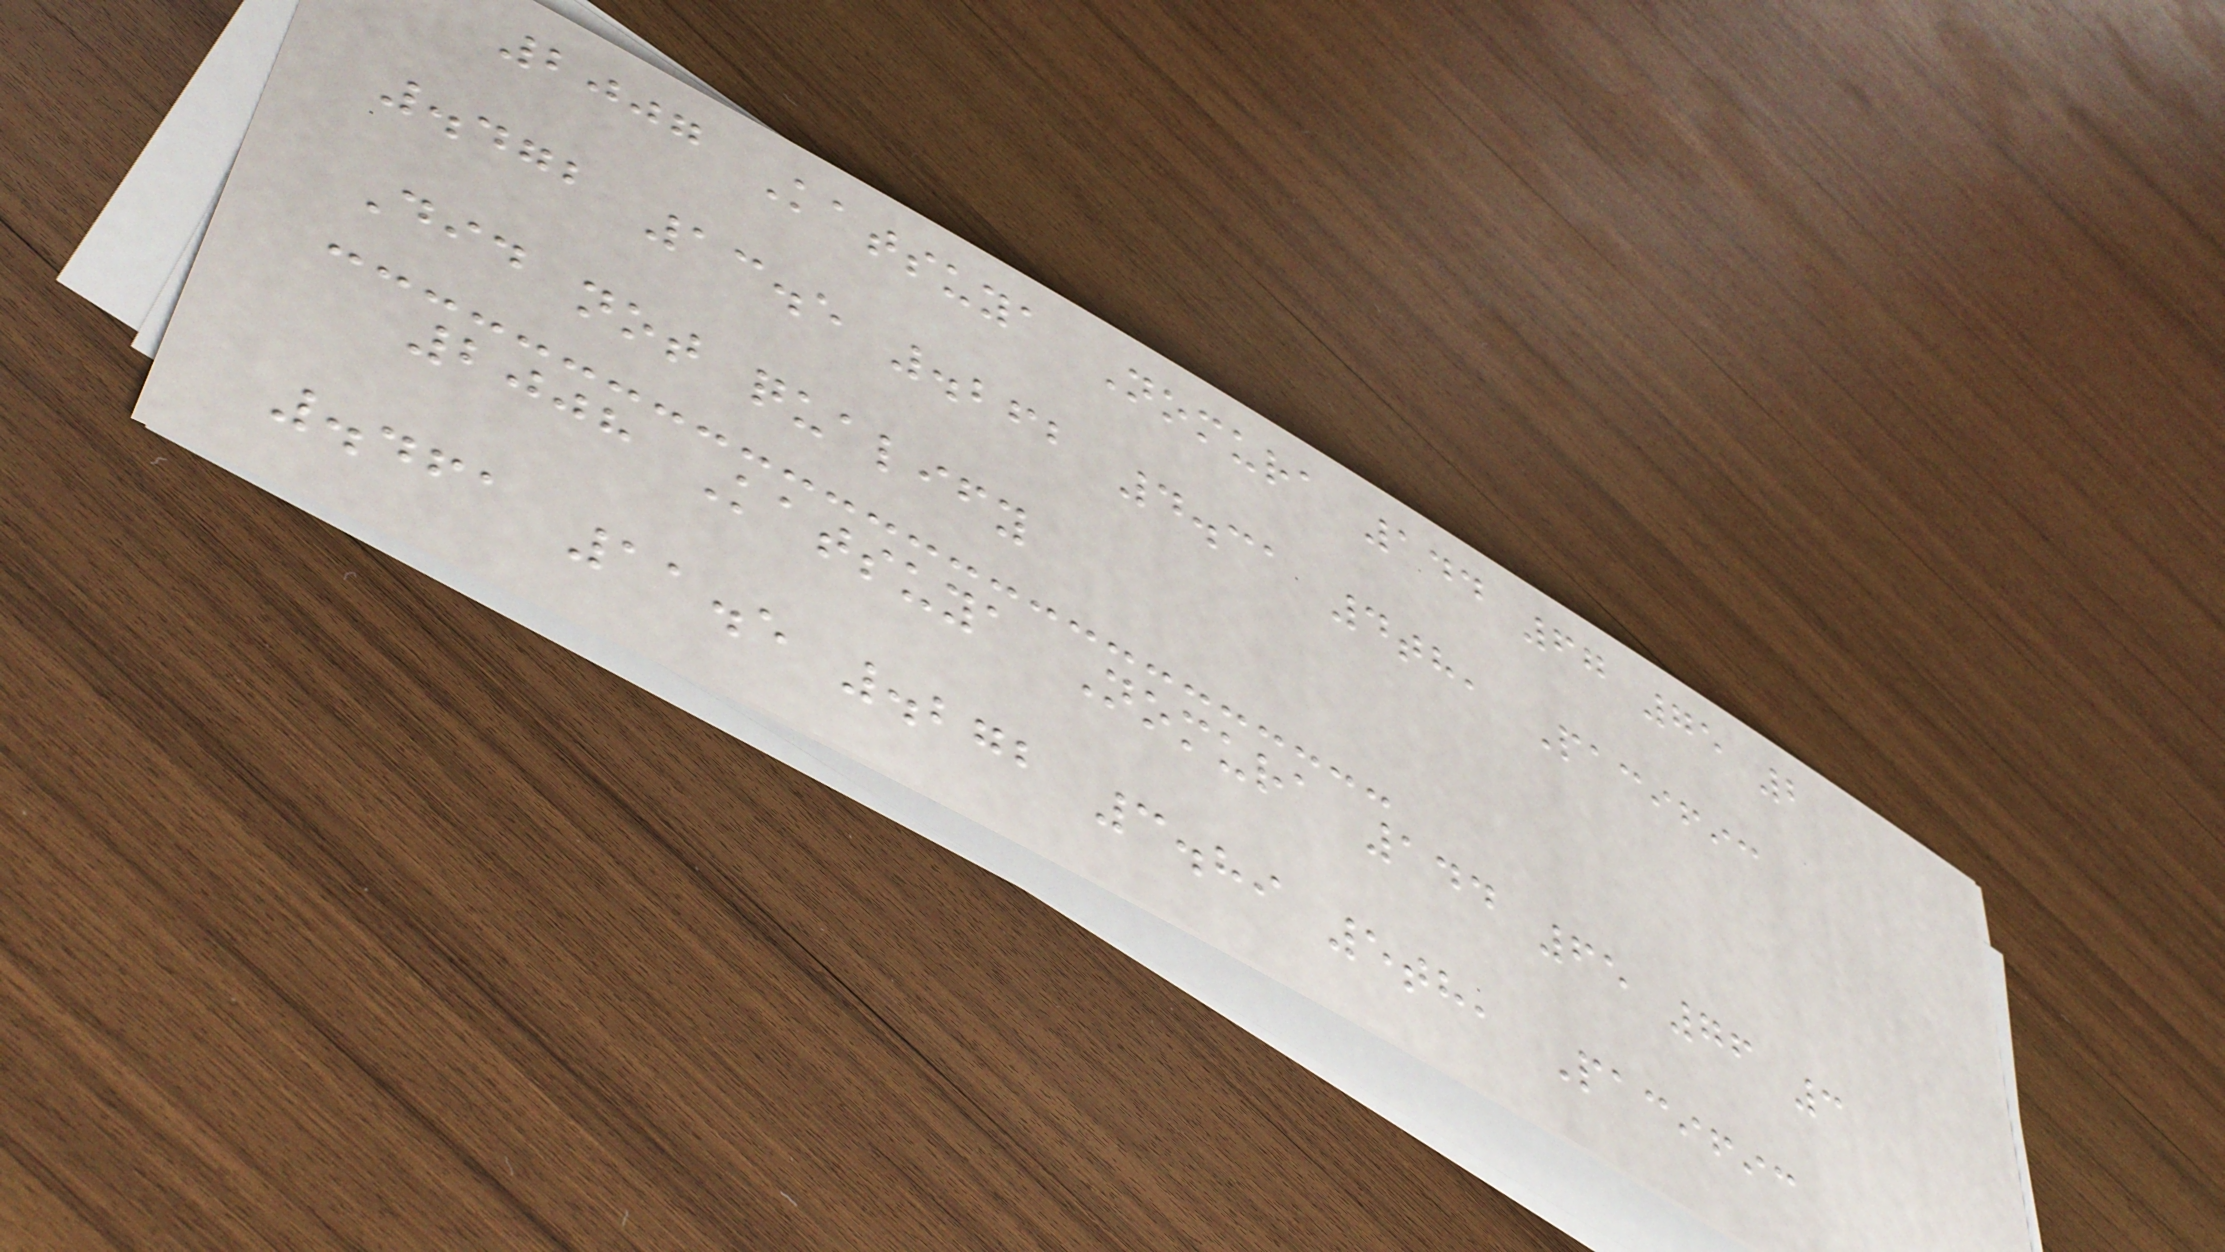2007 Katsuya Nomura 144 67 75 2
.472 13.5 .262 4.31 4th, Pacific
Did not qualify
2008 Katsuya Nomura 144 65 76 3
.461 11.5 .272 3.89 5th, Pacific
